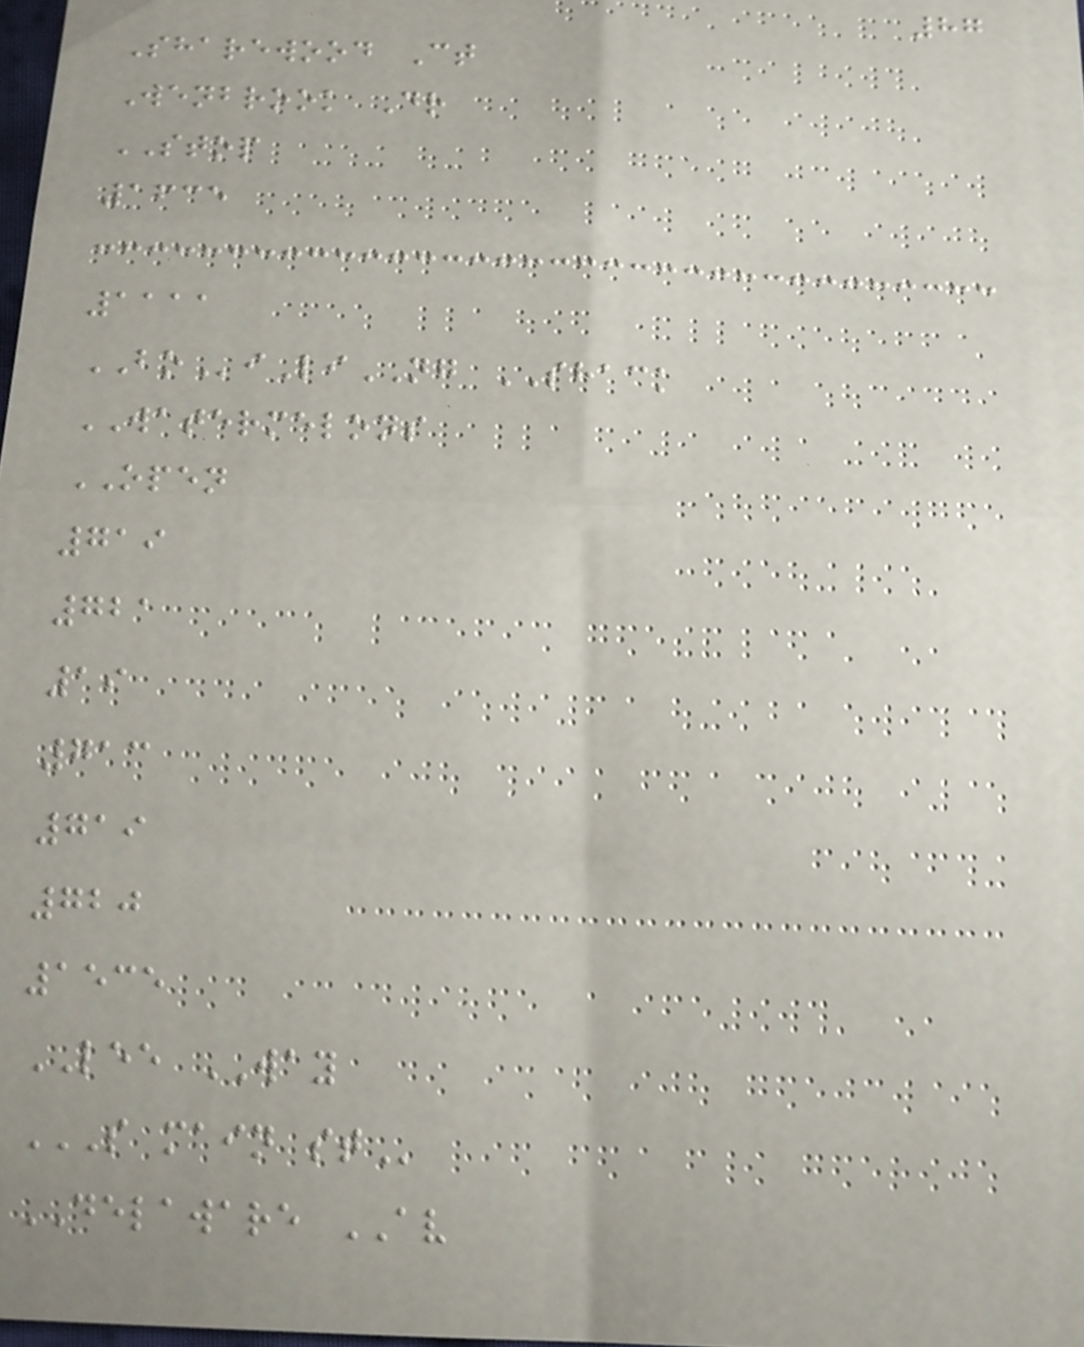87
Sharewood Ct
Wenbrook Dr
STOP
1635
1111
BOiLiNG SHACK
WATERMELONS
OPEN
719
721
19
713
719
720
1535
LEE WAY
S MAIN ST
DELAWARE AV
